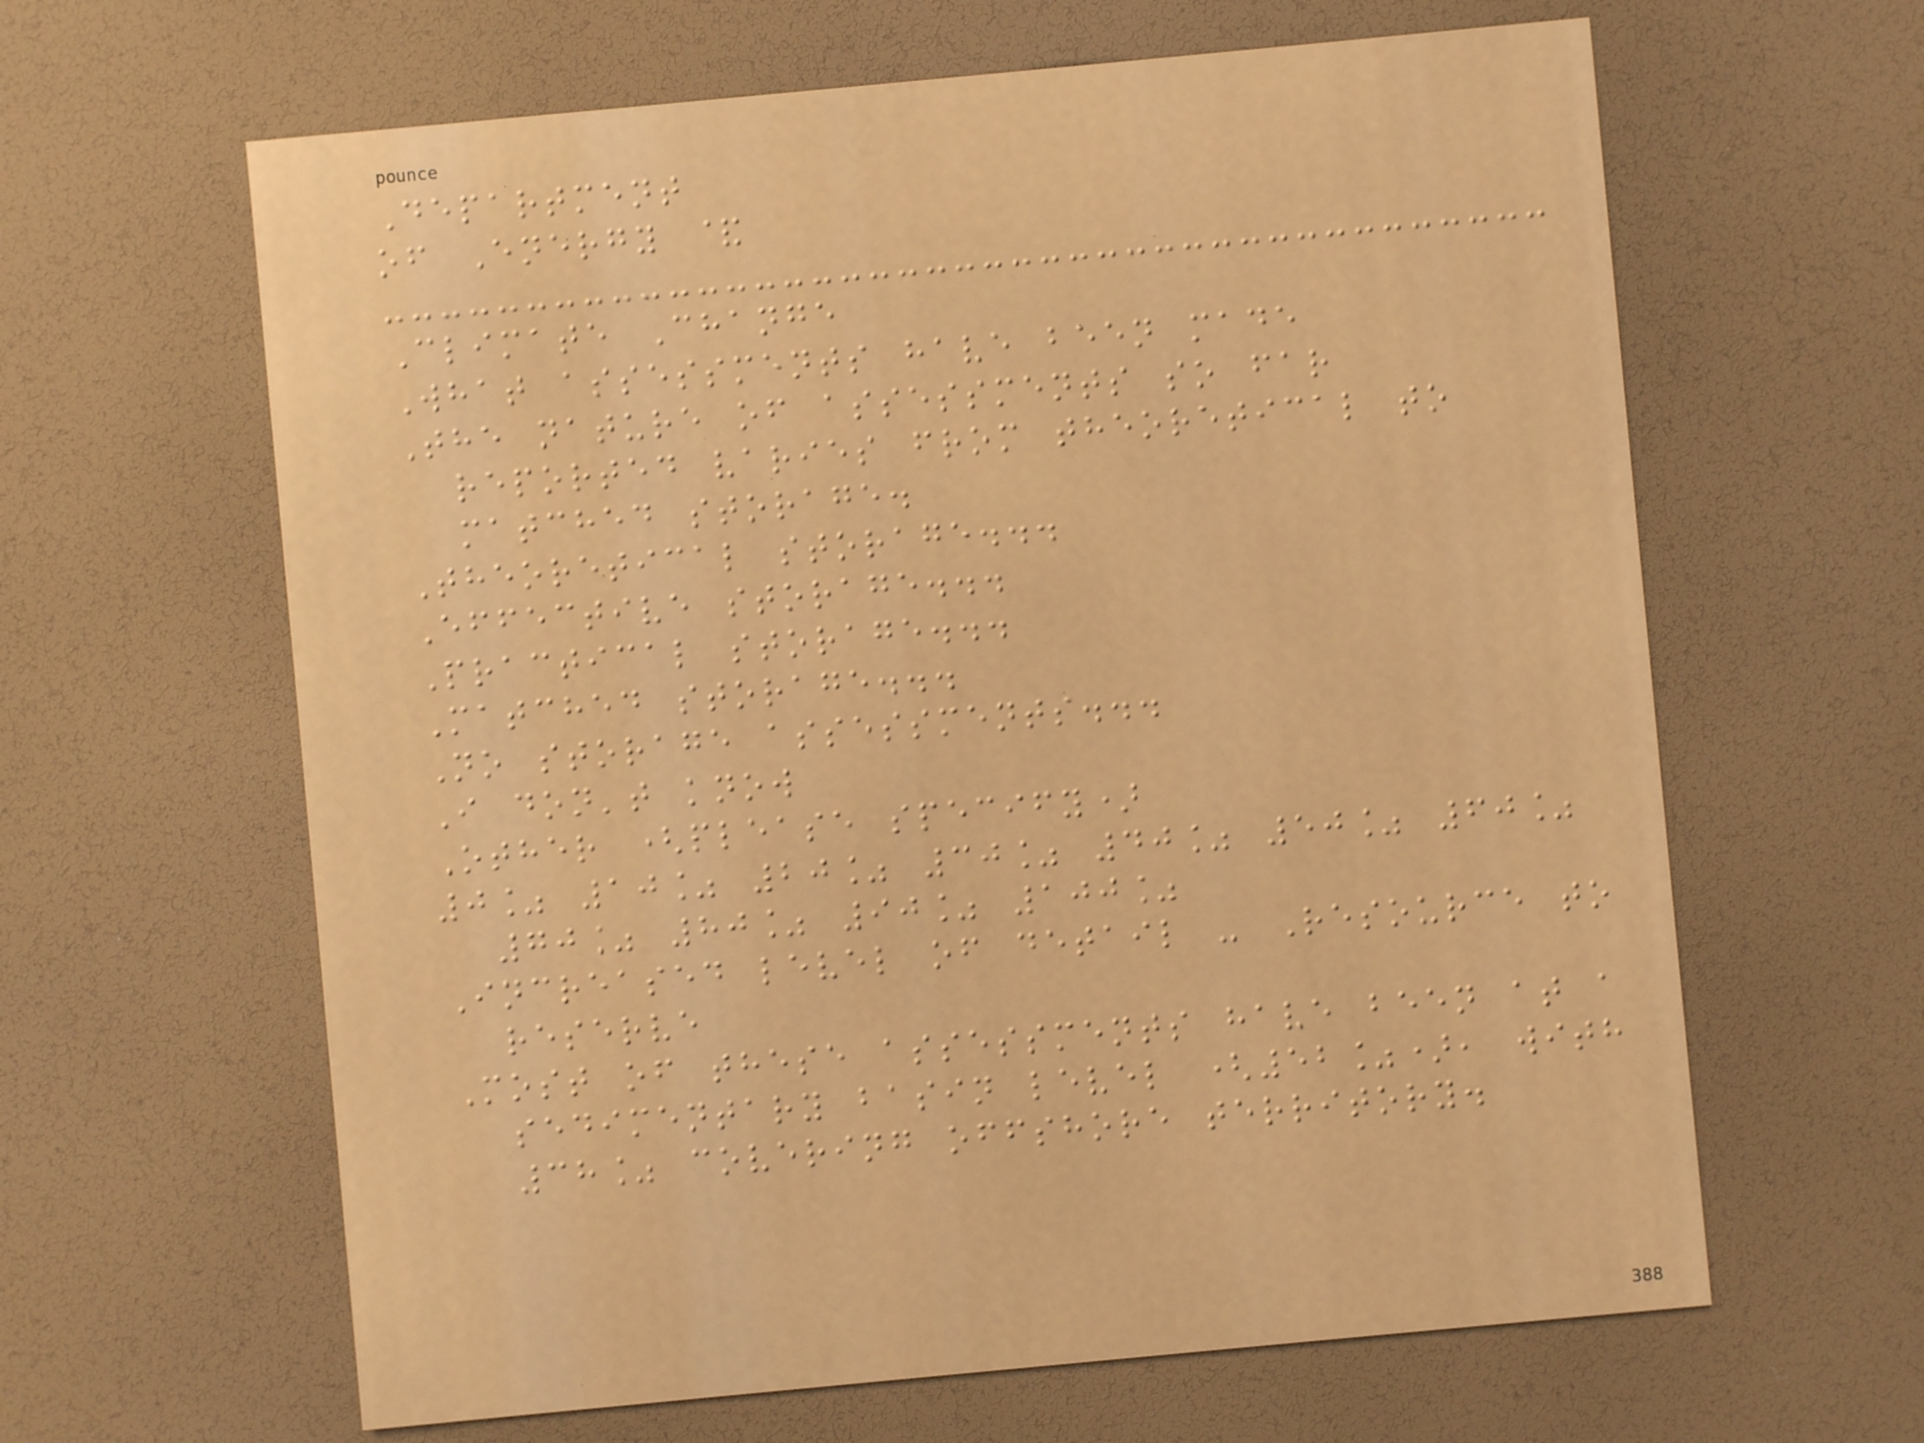Department
of Energy &
Climate Change
What assessments have been made
The nature of assessments so far
reported varies from theoretical to
matched storage.
Theoretical storage...
Effective storage...
Practical storage...
Matched storage...
No storage assessments...
I don't know
Other (please specify)
0% 10% 20% 30% 40% 50% 60%
70% 80% 90% 100%
Increased level of detail - Resource to
reserve
Most of these assessments have been at a
sedimentary basin level (52%), with
38% covering offshore territory.
